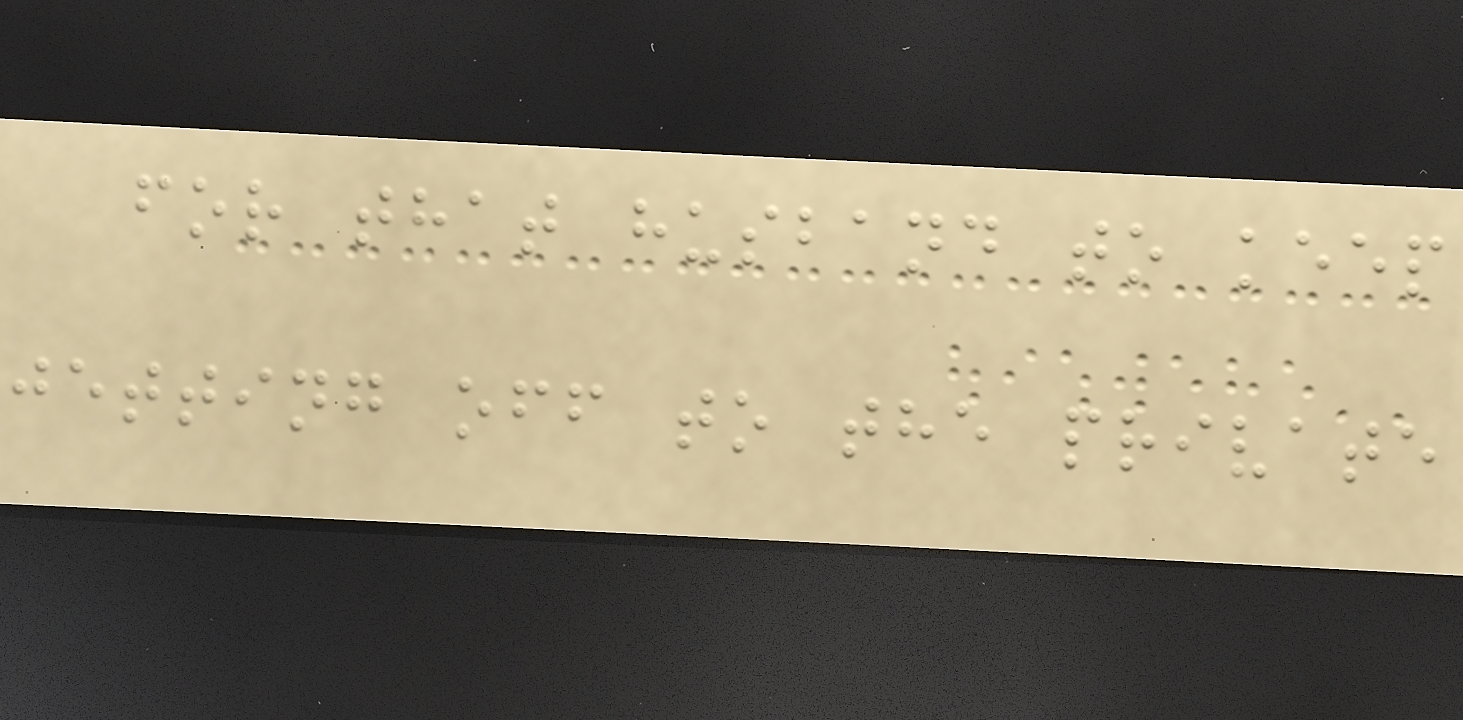for that husband to keep
jetting off to the private
